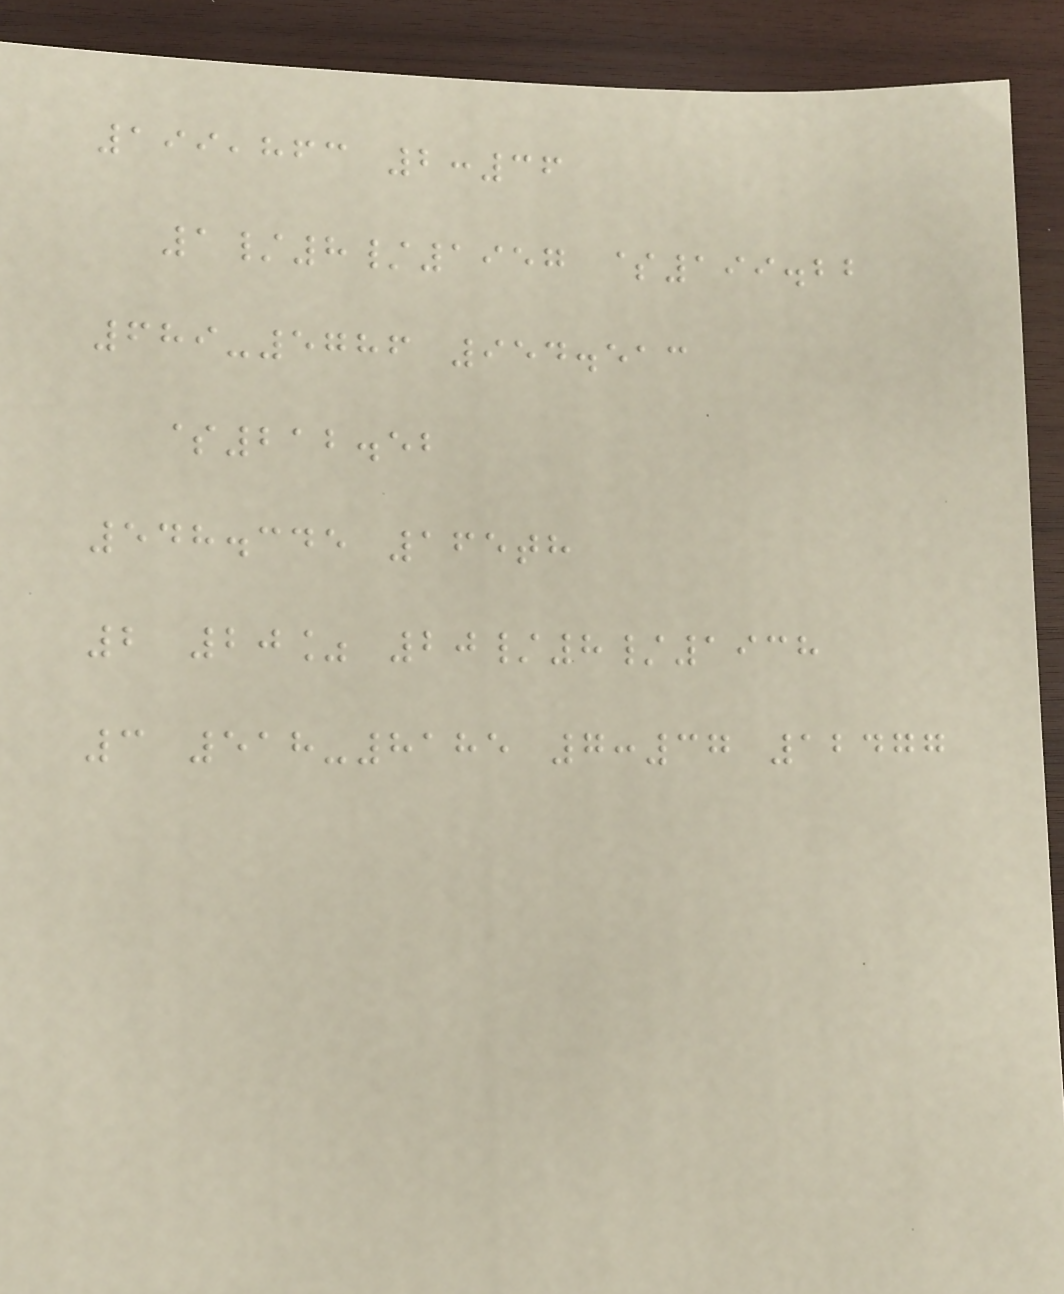199,863 2:36
1/8/1957 $199.22
689-5786 954.513
$212.52
548.345 165th
2 20% 20/8/1938
3 518-8185 7:37 12477
